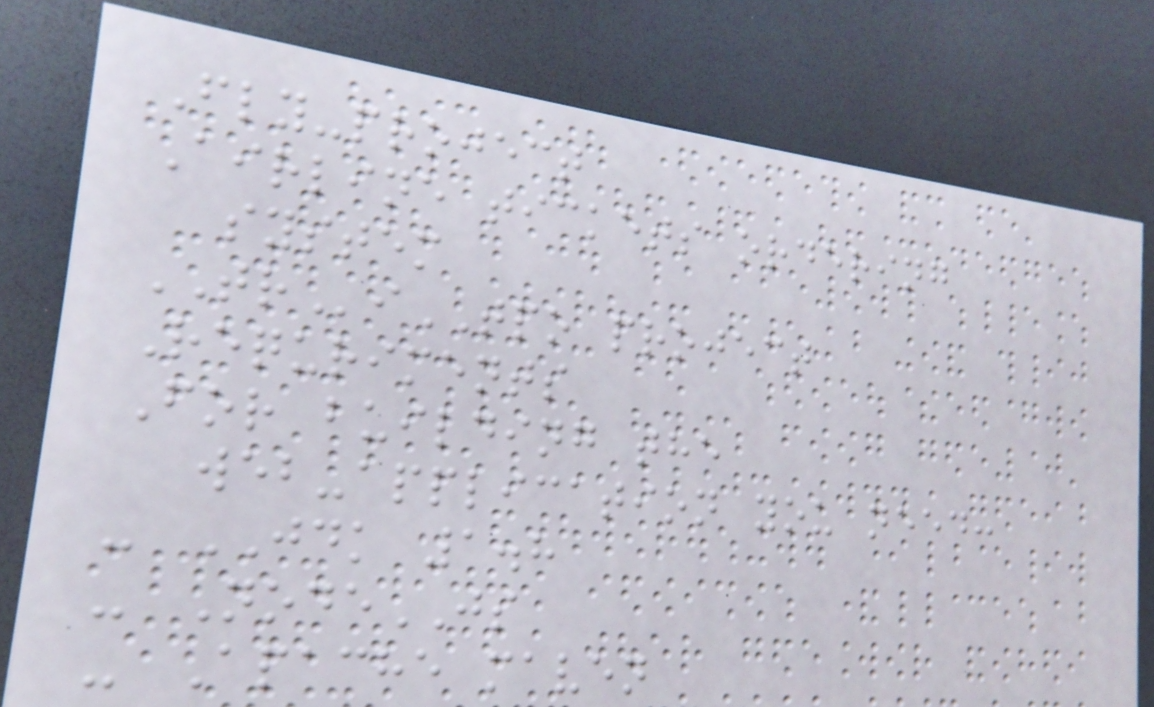Fly-project
Airline tickets ordering
system
TRiTPO project
Requriments
For building the
web-application you need:
- JDK 1.8
- NodeJS
- Apache maven
